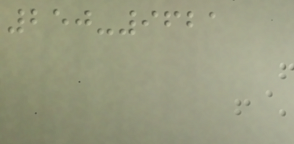250-9621
